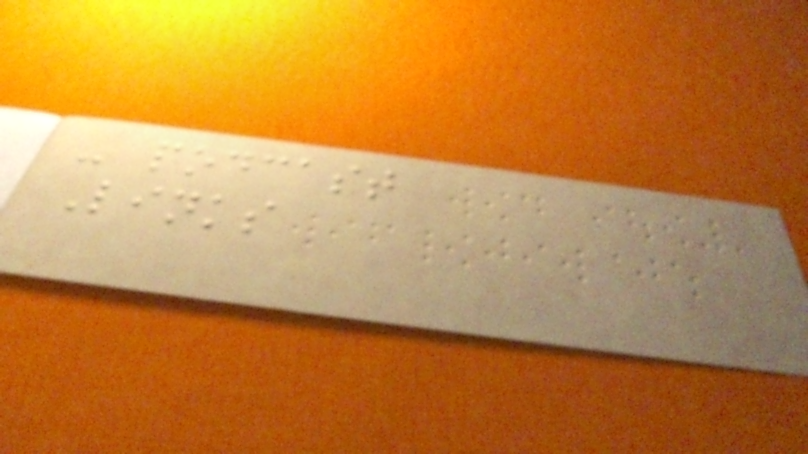- podcast
Links
